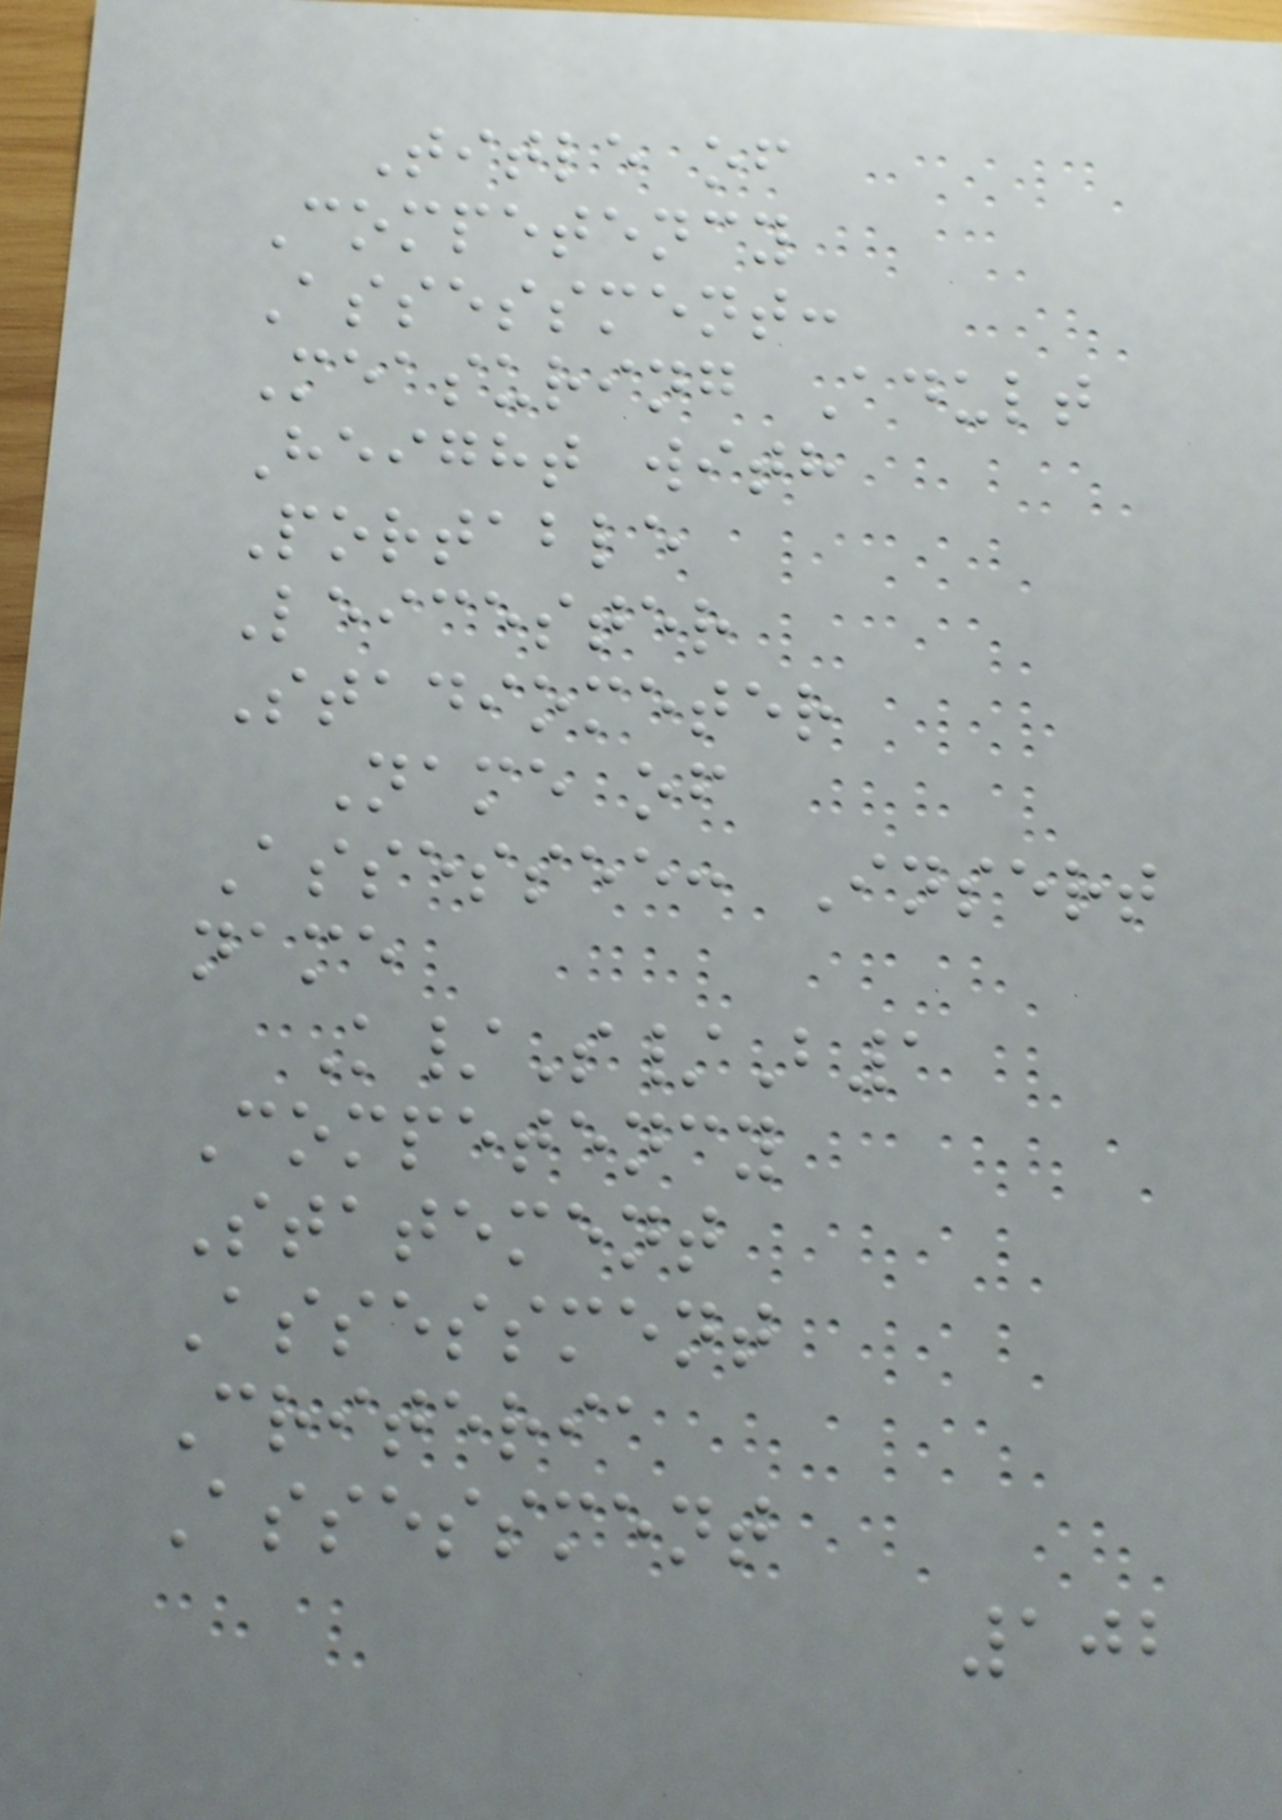Title of
Competency
Assessment:
Measuring Adult
Height with
Portable
Leicester
Stadiometer
Name of
Assessee: Insert
name
K/S/B1
Competency
Statement
Assessment
Criteria
Assessment
102
